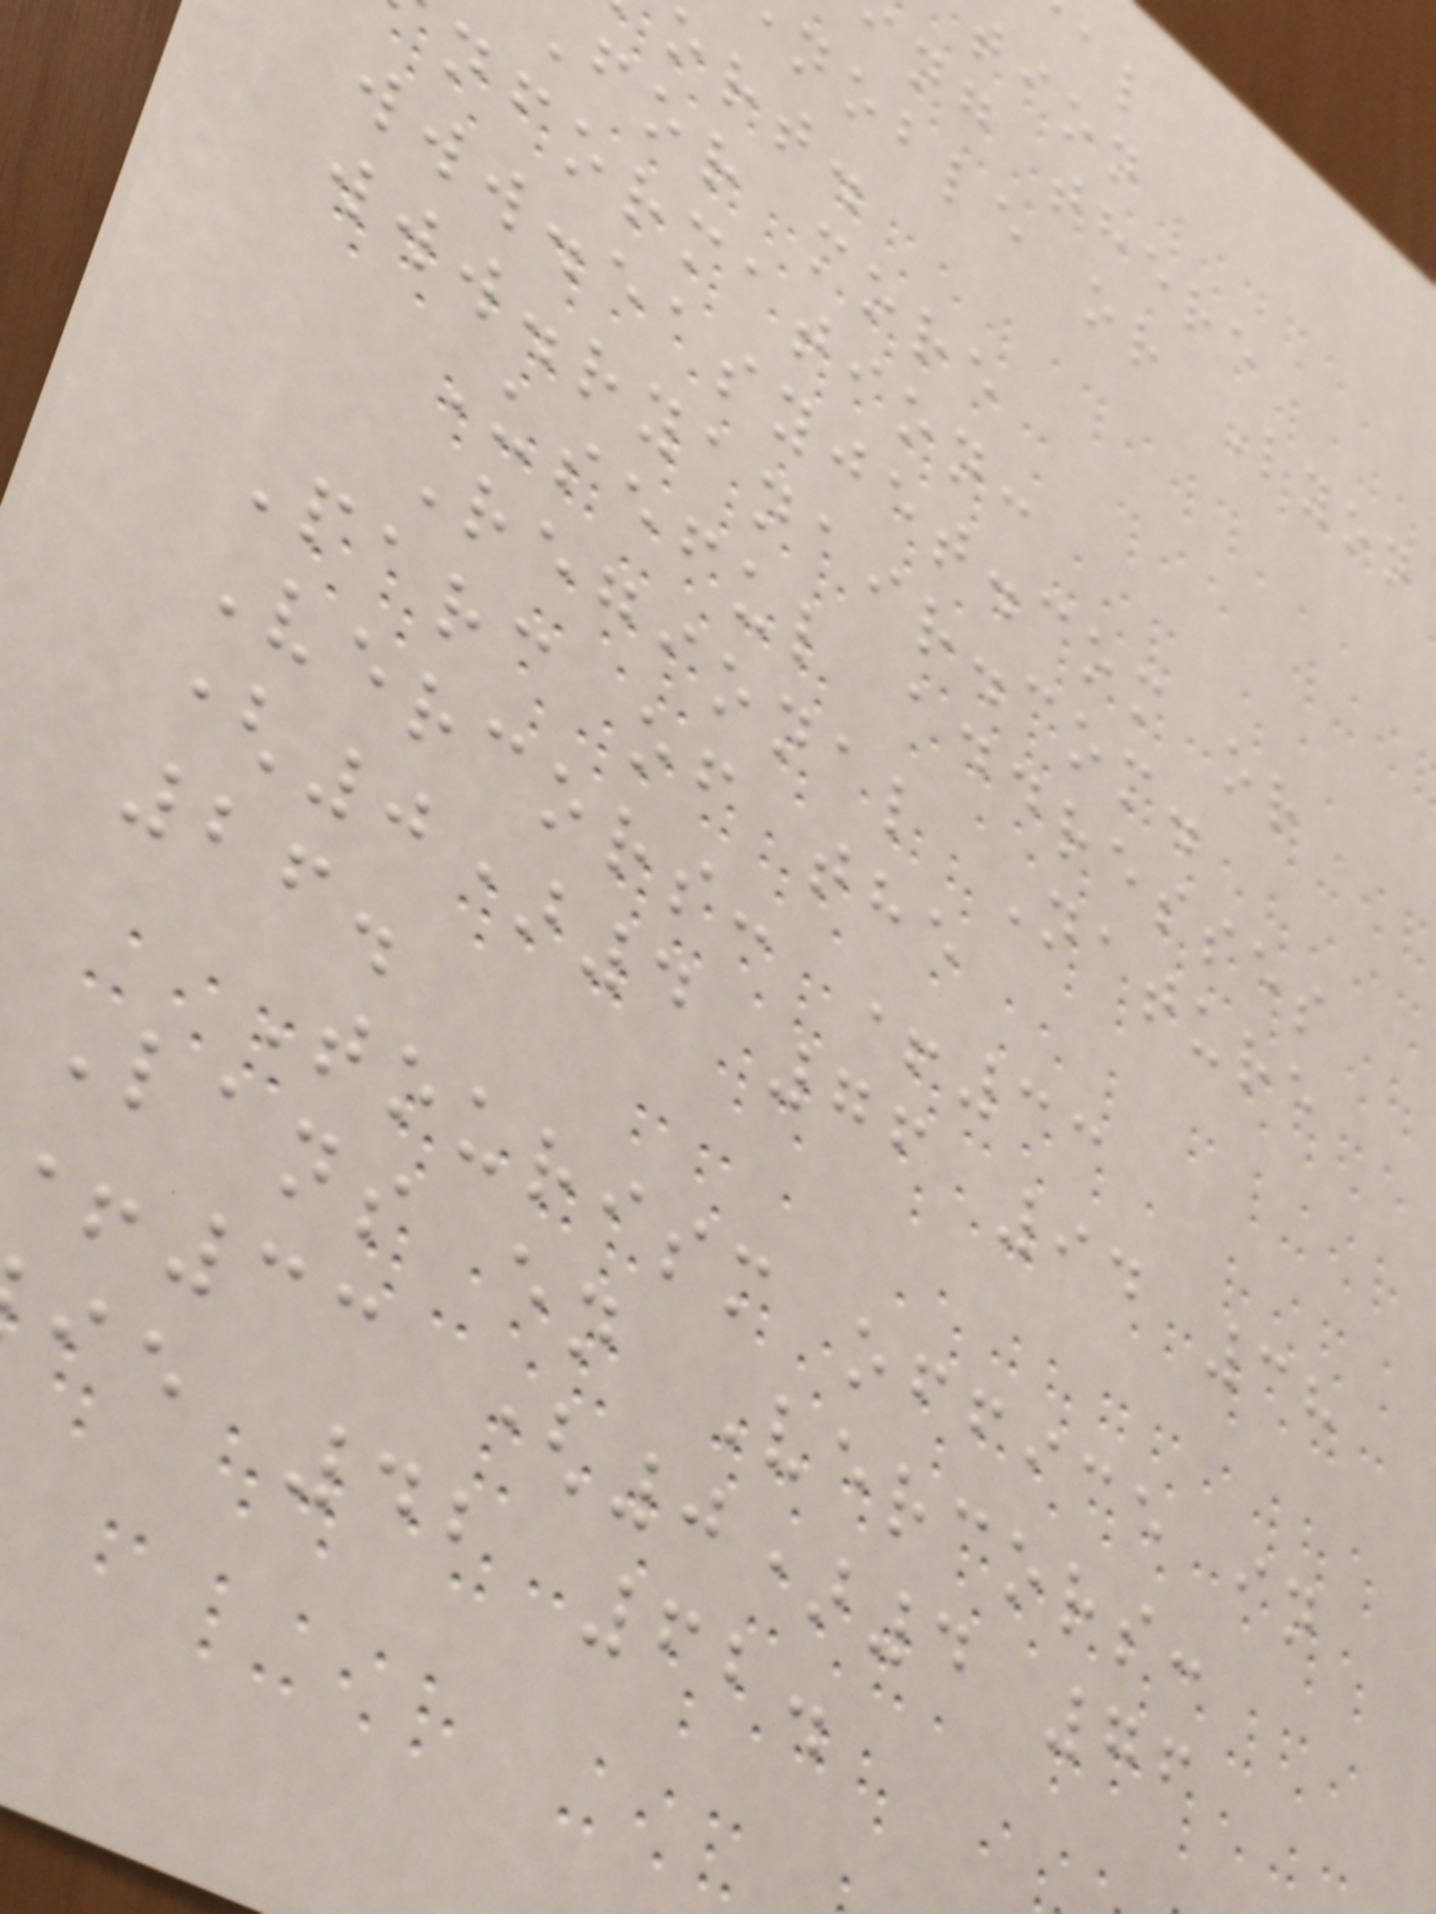tion
ng there
noble or Lyon
ort.
for more
nformation:
www.easyjet.com or
www.ryanair.com.
Useful addresses
Regional Nature
Parc of the
Vercors: +33
(0)4 76 94 38
26.
Tourism office in
Lans en Vercors:
33 (0)4 76
ie 42 62.
